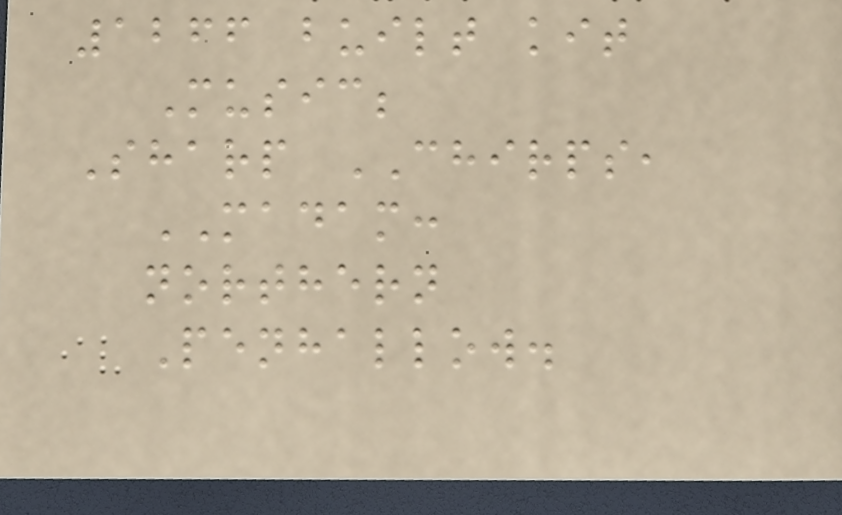1266 built kit
Music;
Sharp CHIRPS,
MADAM:
northern
Penhallow.
